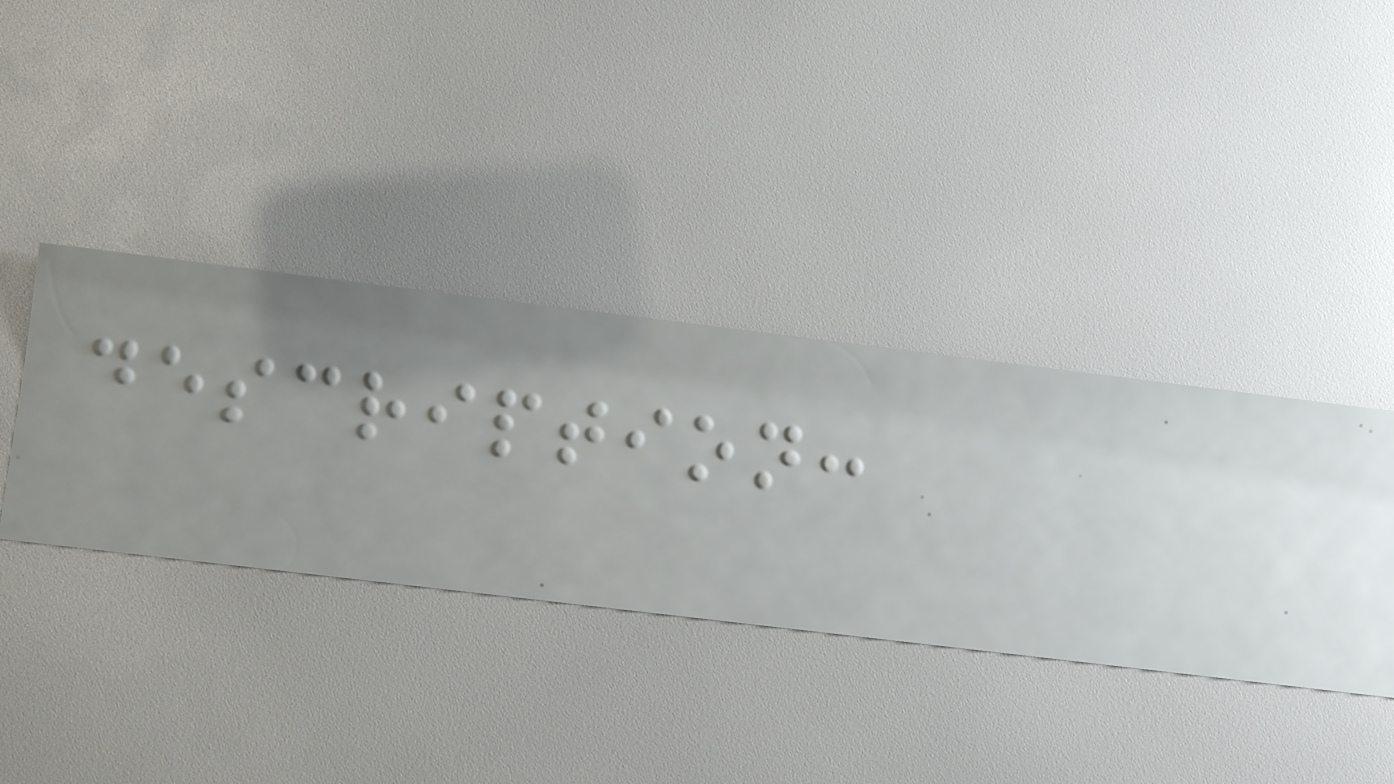description:
